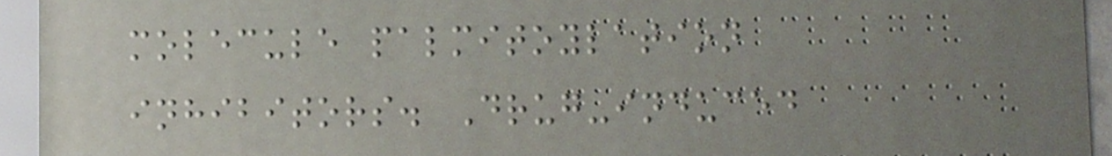molecule palmitoylation
inhibitors. Drug-induced
